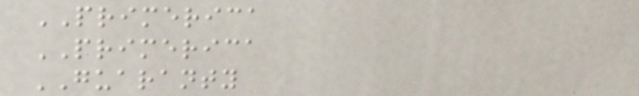PRIMERICA
PRIMERICA
GUARANTY
